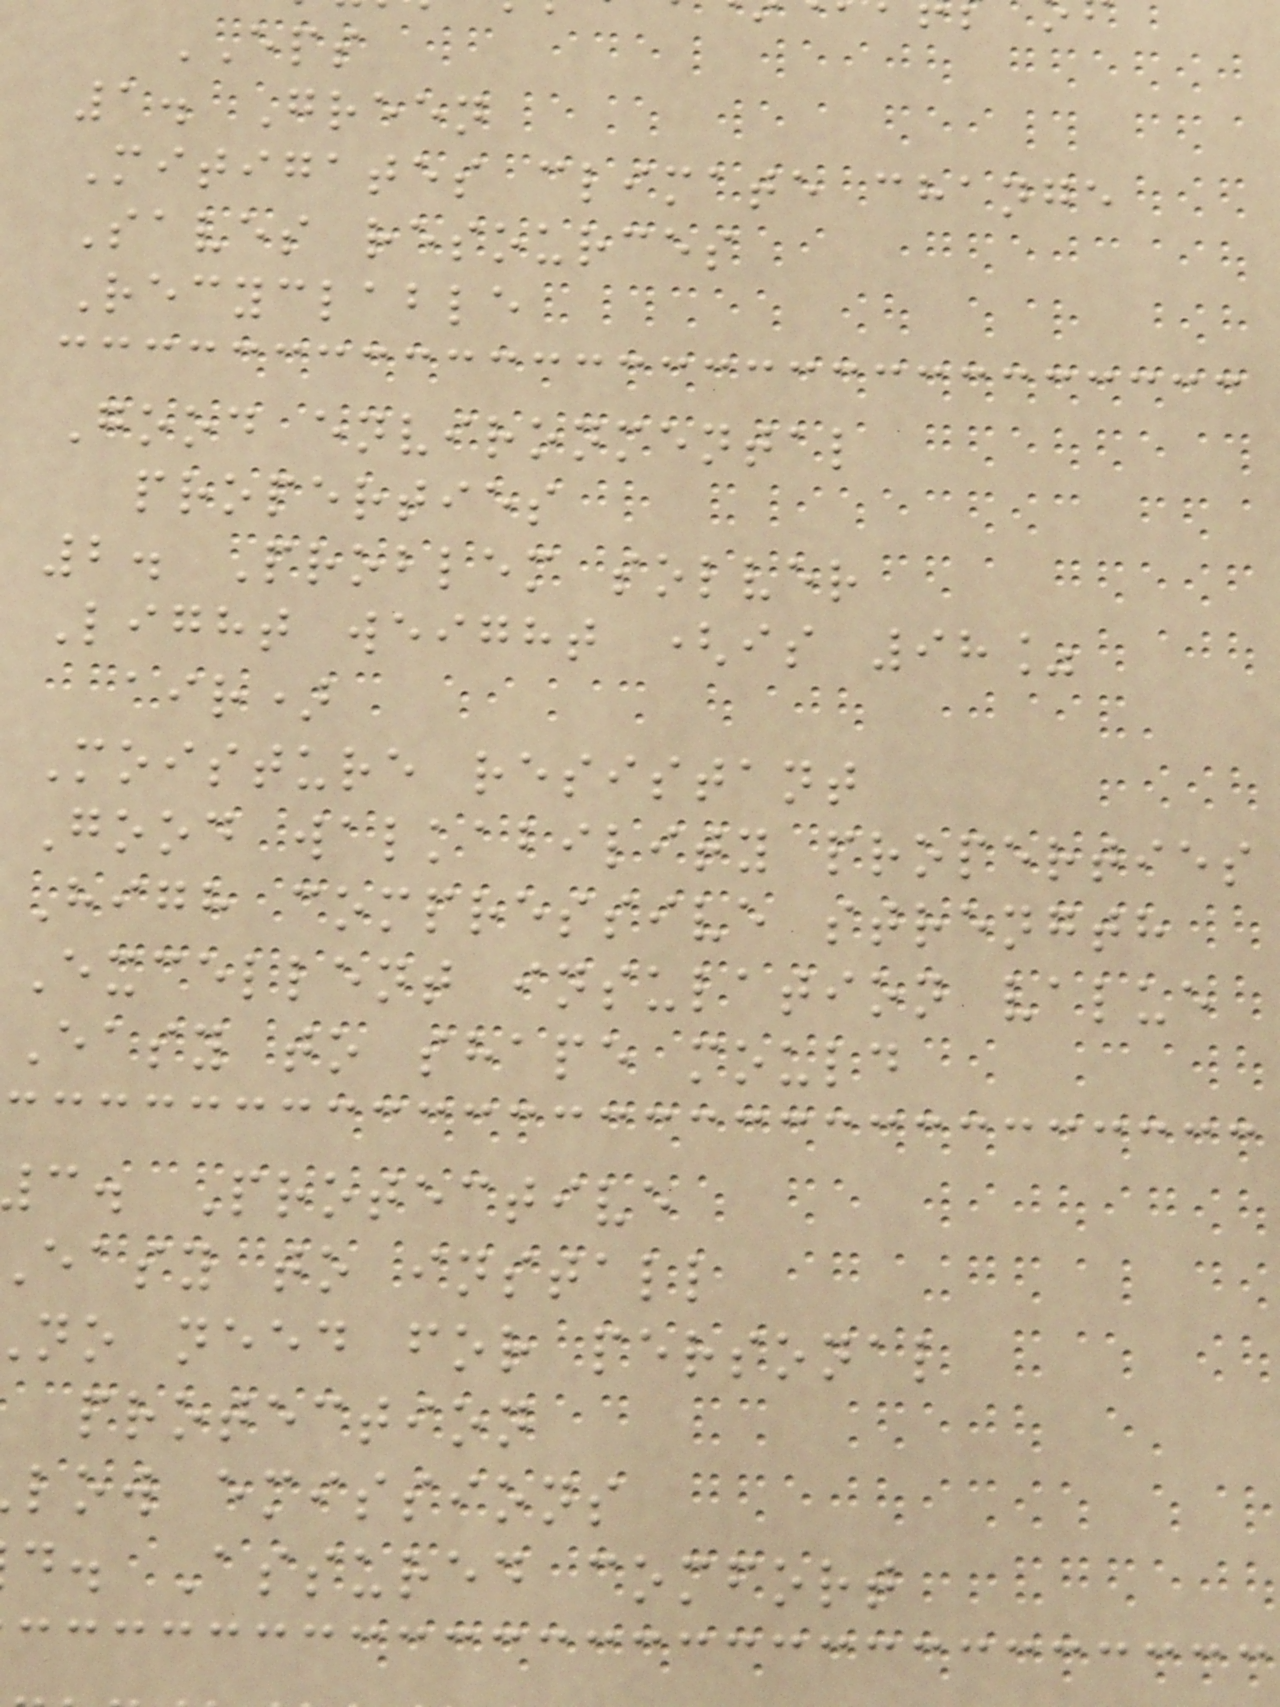EPS
1. Green
Mitigates climate change
Saves resources
Recyclable
Good environmental
properties
2. Problem solver
Light weight (is 98%
air)
Moisture resistant
Good walkability properties
High compressive strength
Excellent insulation value
Easy to shape mould
c. Protective
easy to install
no need for personal
protection
low emissions
d. Assured comfort
